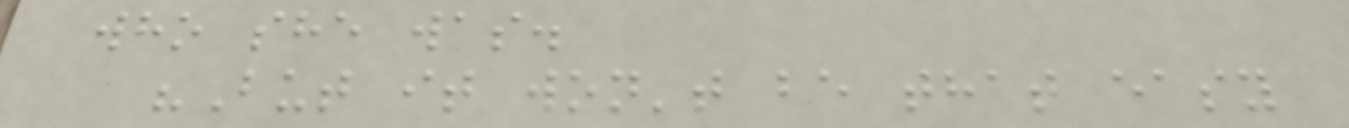who she was.
"But it won't be that easy
